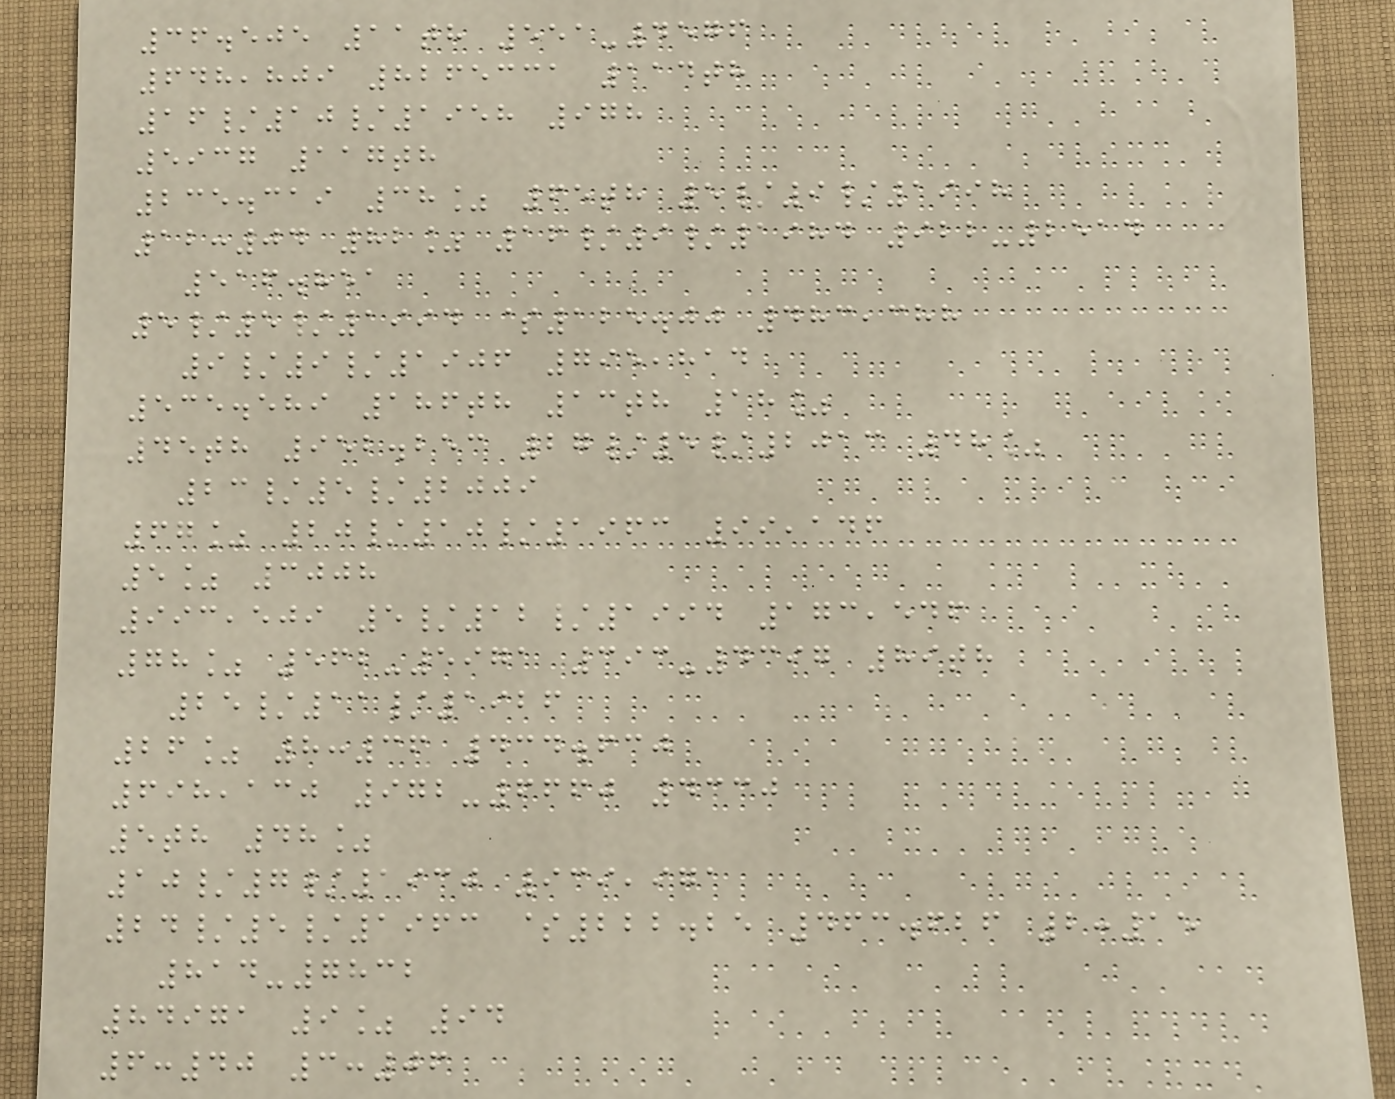36.505 11th 551-4576
648,809 8265331 114th
16/10/1958 978
5937 117th
235.319 38% 65th 5/9/1998
12:04 82% 16/9/1984 922-2514
516.851
5/5/1994 $125.00 483,388
9/9/1906 795,814
535.589 186th 13th 18%
45th 952.253 27/5/2013 48%
23/5/2009
67% 20/10/1963 99,146
5% 3008
993,509 5/12/1994 173,546
78% 562-5971 393-4397 89th
25/11/1926
26% 8:36 434.630
698,130 972-6660 4330
5th 48%
10/7/1930 939,971
24/5/1963 $222.25 463.626 2:15
814-7832
84971 9% 94
6:40 3:06
